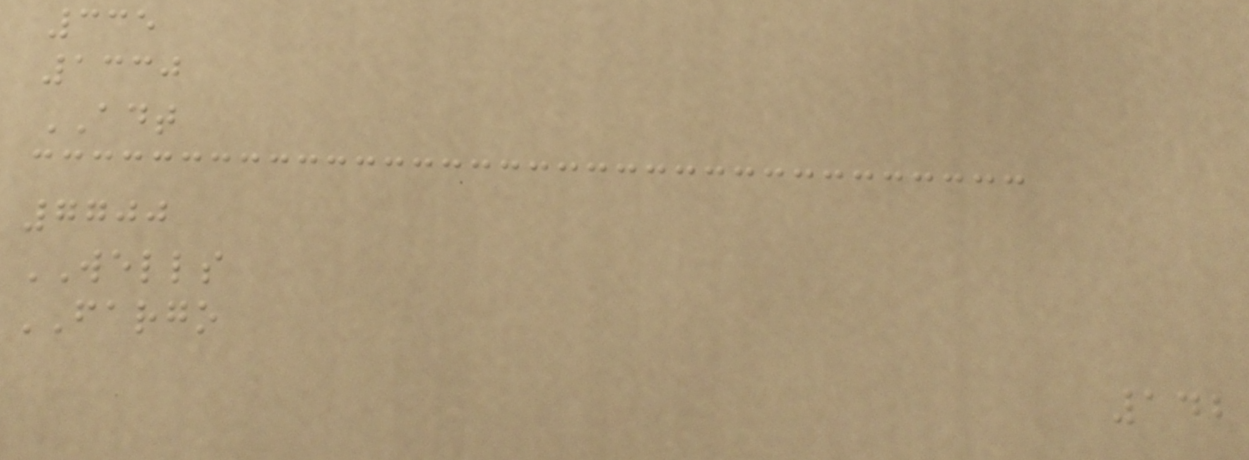335
1330
ADT
7700
WELLS
FARGO
142
